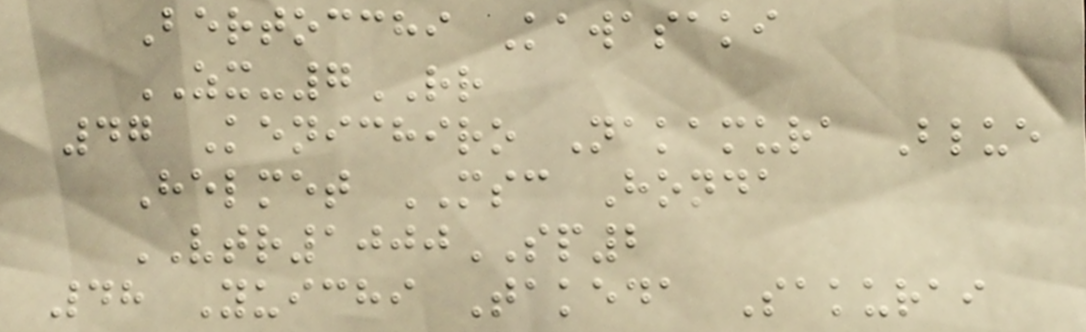Bertocchi Kawasaki
ZX-7RR
47 Kenichiro Nakamura Blue
Helmet MSC Honda
VTR1000SP2
48 Yuichi Takeda Sakurai
